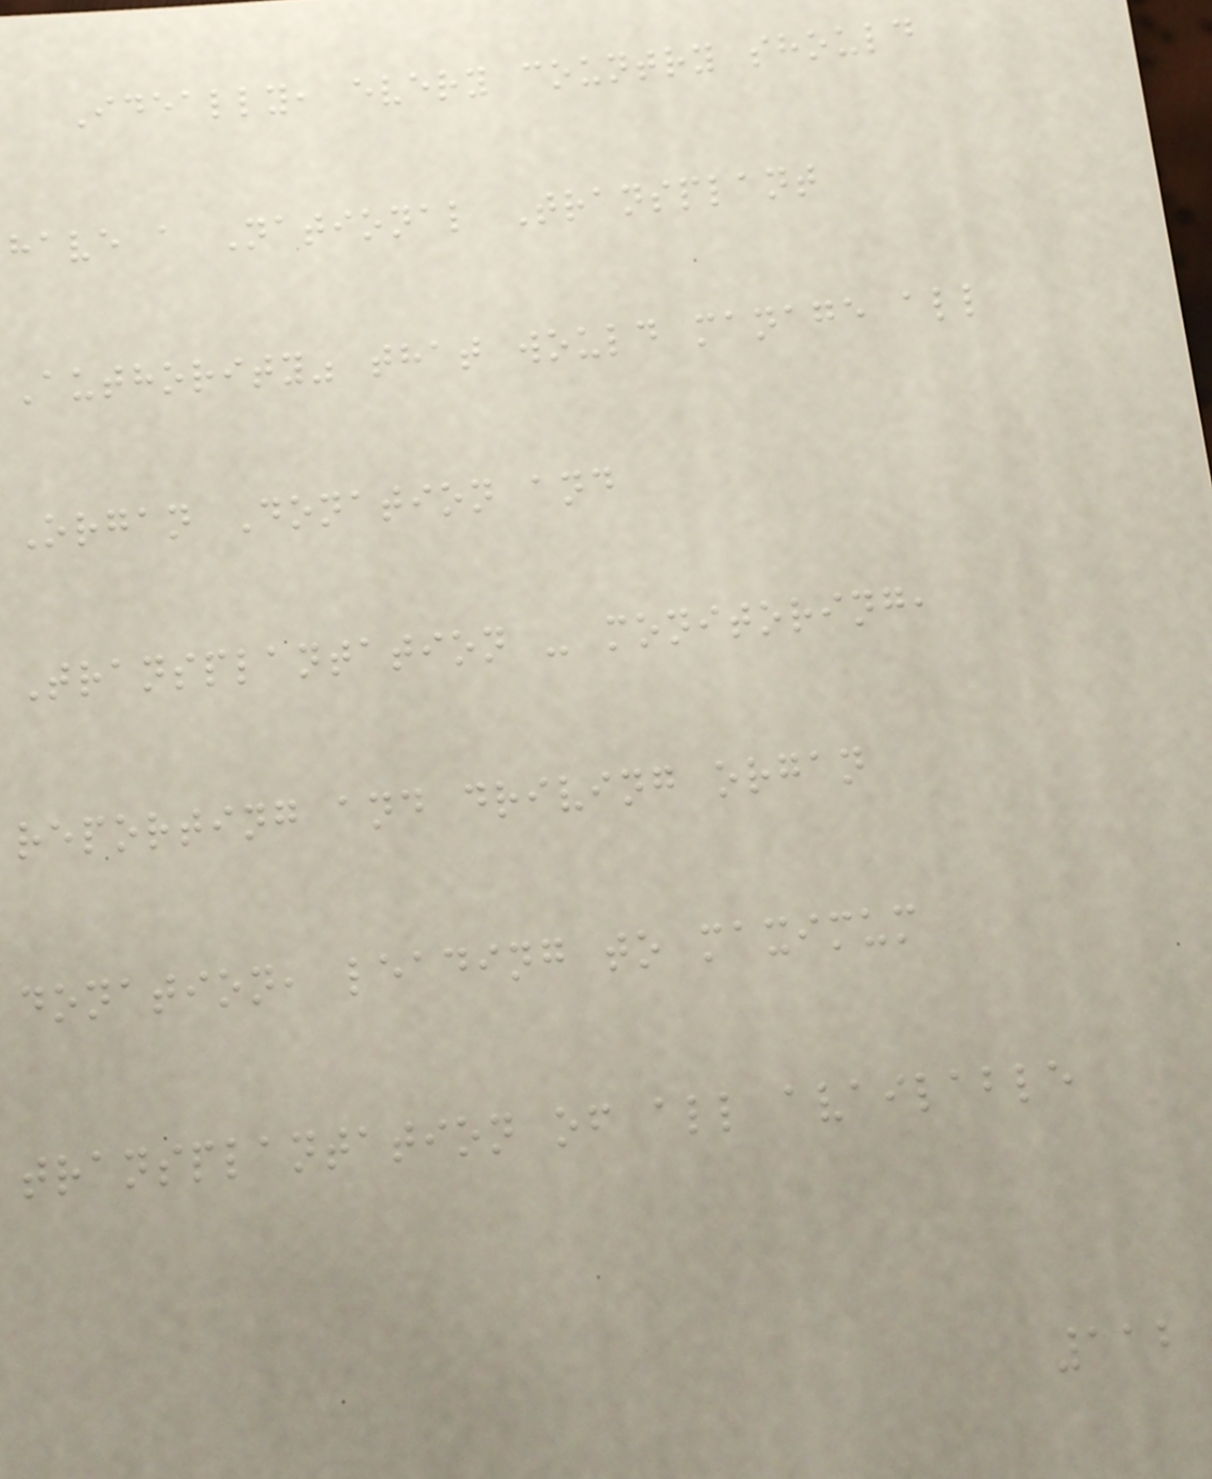Ideally, every country should
have a National Transplant
Authority" that would manage all
Organ Donation and
Transplantation - monitoring,
reporting and driving organ
donation, leading to maximum
transplantation of all available
112
